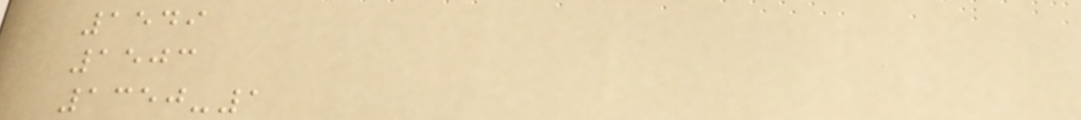1549
1503
1350-1
